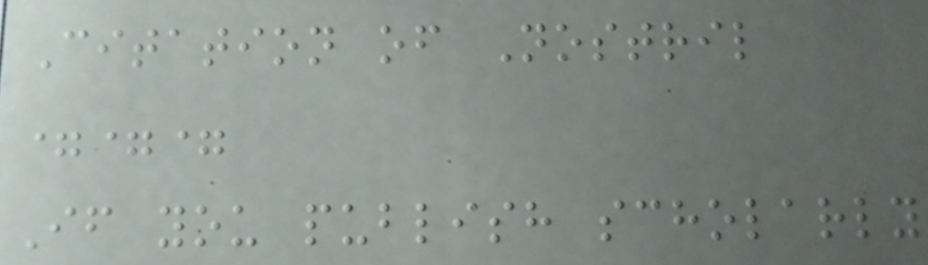Citation of Nostril
===
If you publish scholarly
